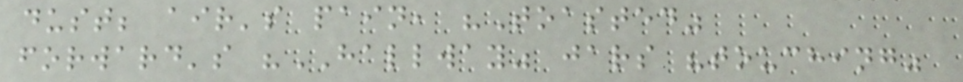dust; air's pain, "Toasted"
forward's "HALLWAY" jars "touching"
